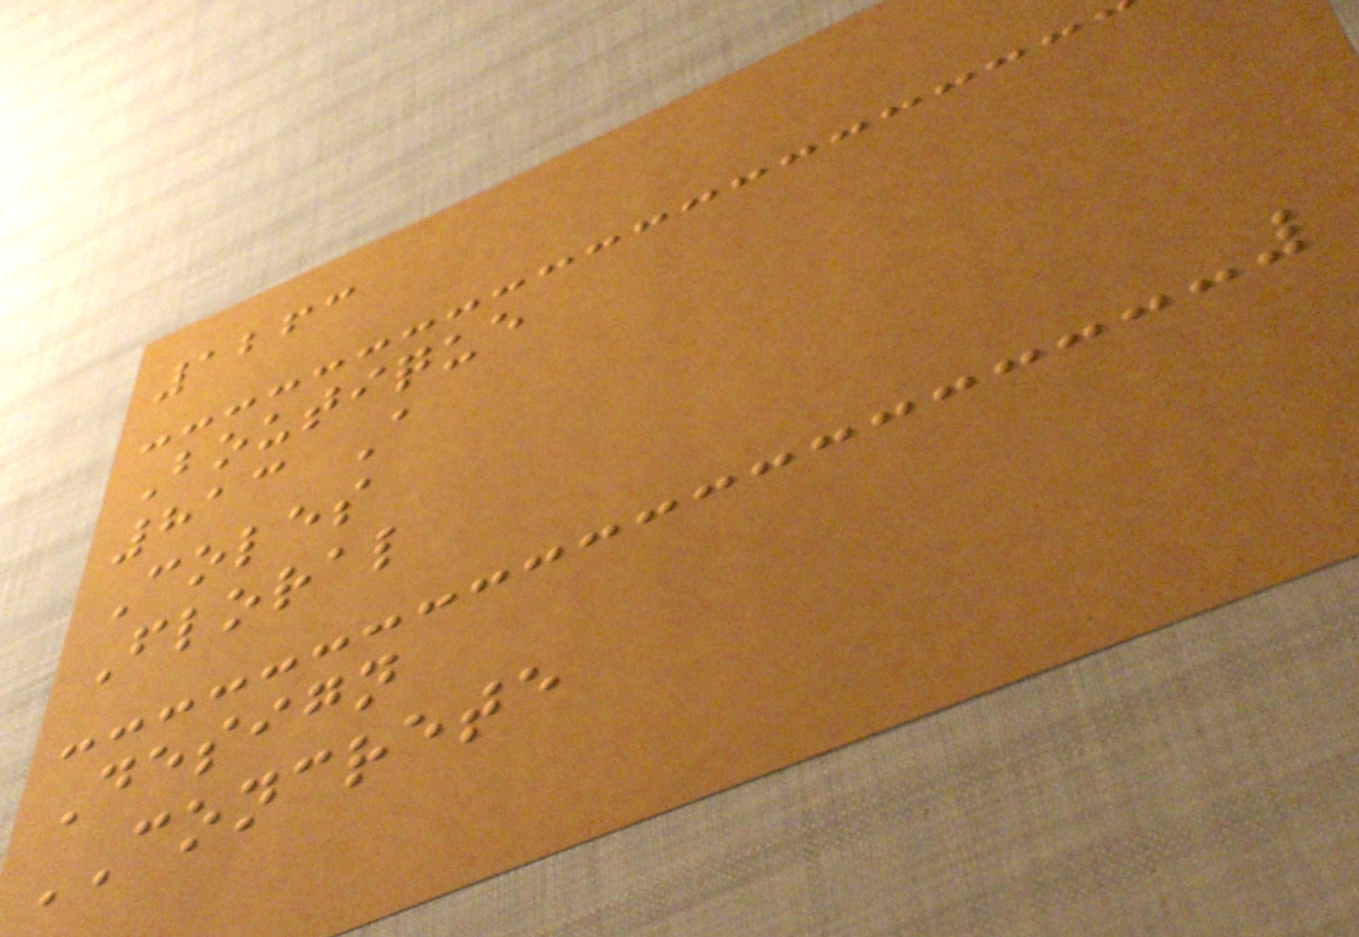1263
Boutique
813 A
Coles
Floral
Design
CONCRETE
